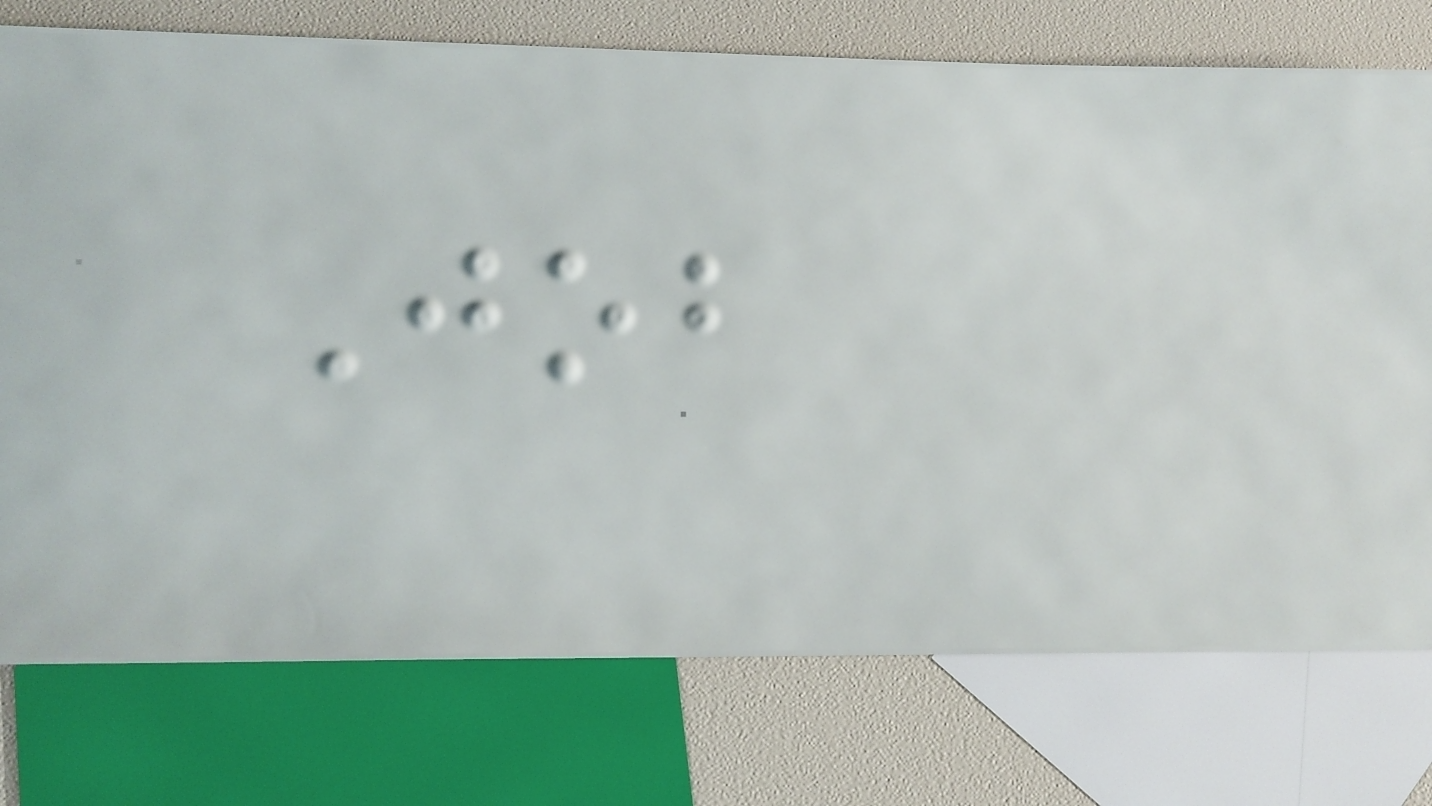Job
